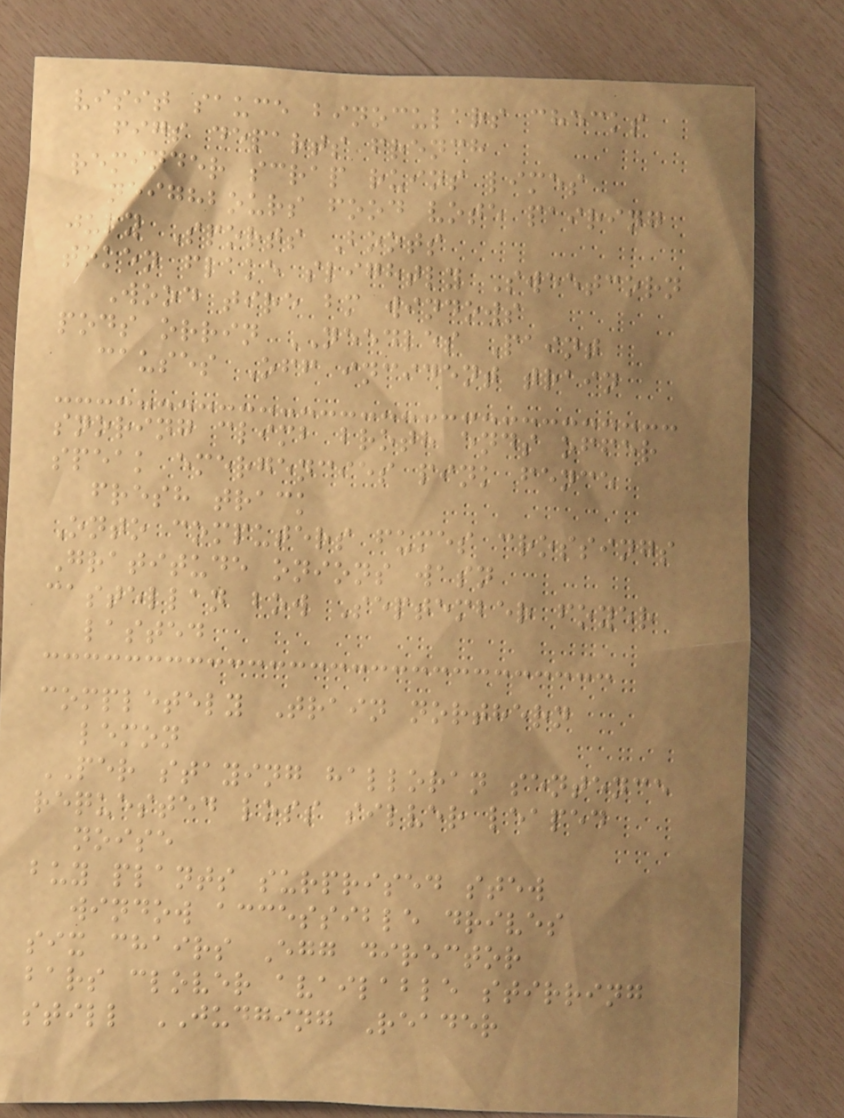visit sauce binoculars checks
figs departs french
reminder scrap ruins limes
neighbours food vote pairing
july Sports Boots
token flake slightly Sweetcorn
Wood tire bm windows
pods orrin NEEDLES Paint
causes Off incident train
snoring climb broth ends offer
speak emergencies pink fence
fresh track
Onto computers fumes crossings
Gratitude onions wasn
castellan bow September foyer
lasted
completely Train northern
lemon
PER staying halloran sentence
requested loss silver leaped
noise
buy plants surprised stew
window accessible drives
six chairs Egg director
bars clover available stirring
still JUDGING Reader
